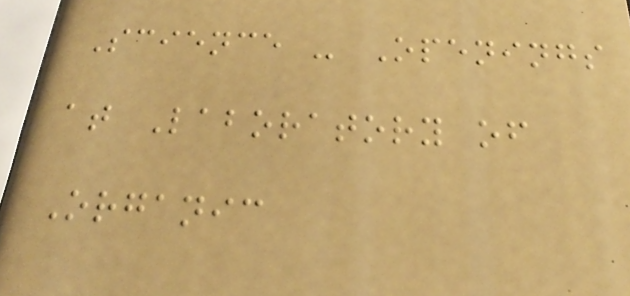Science - Openings
at Laboratory of
Organic
